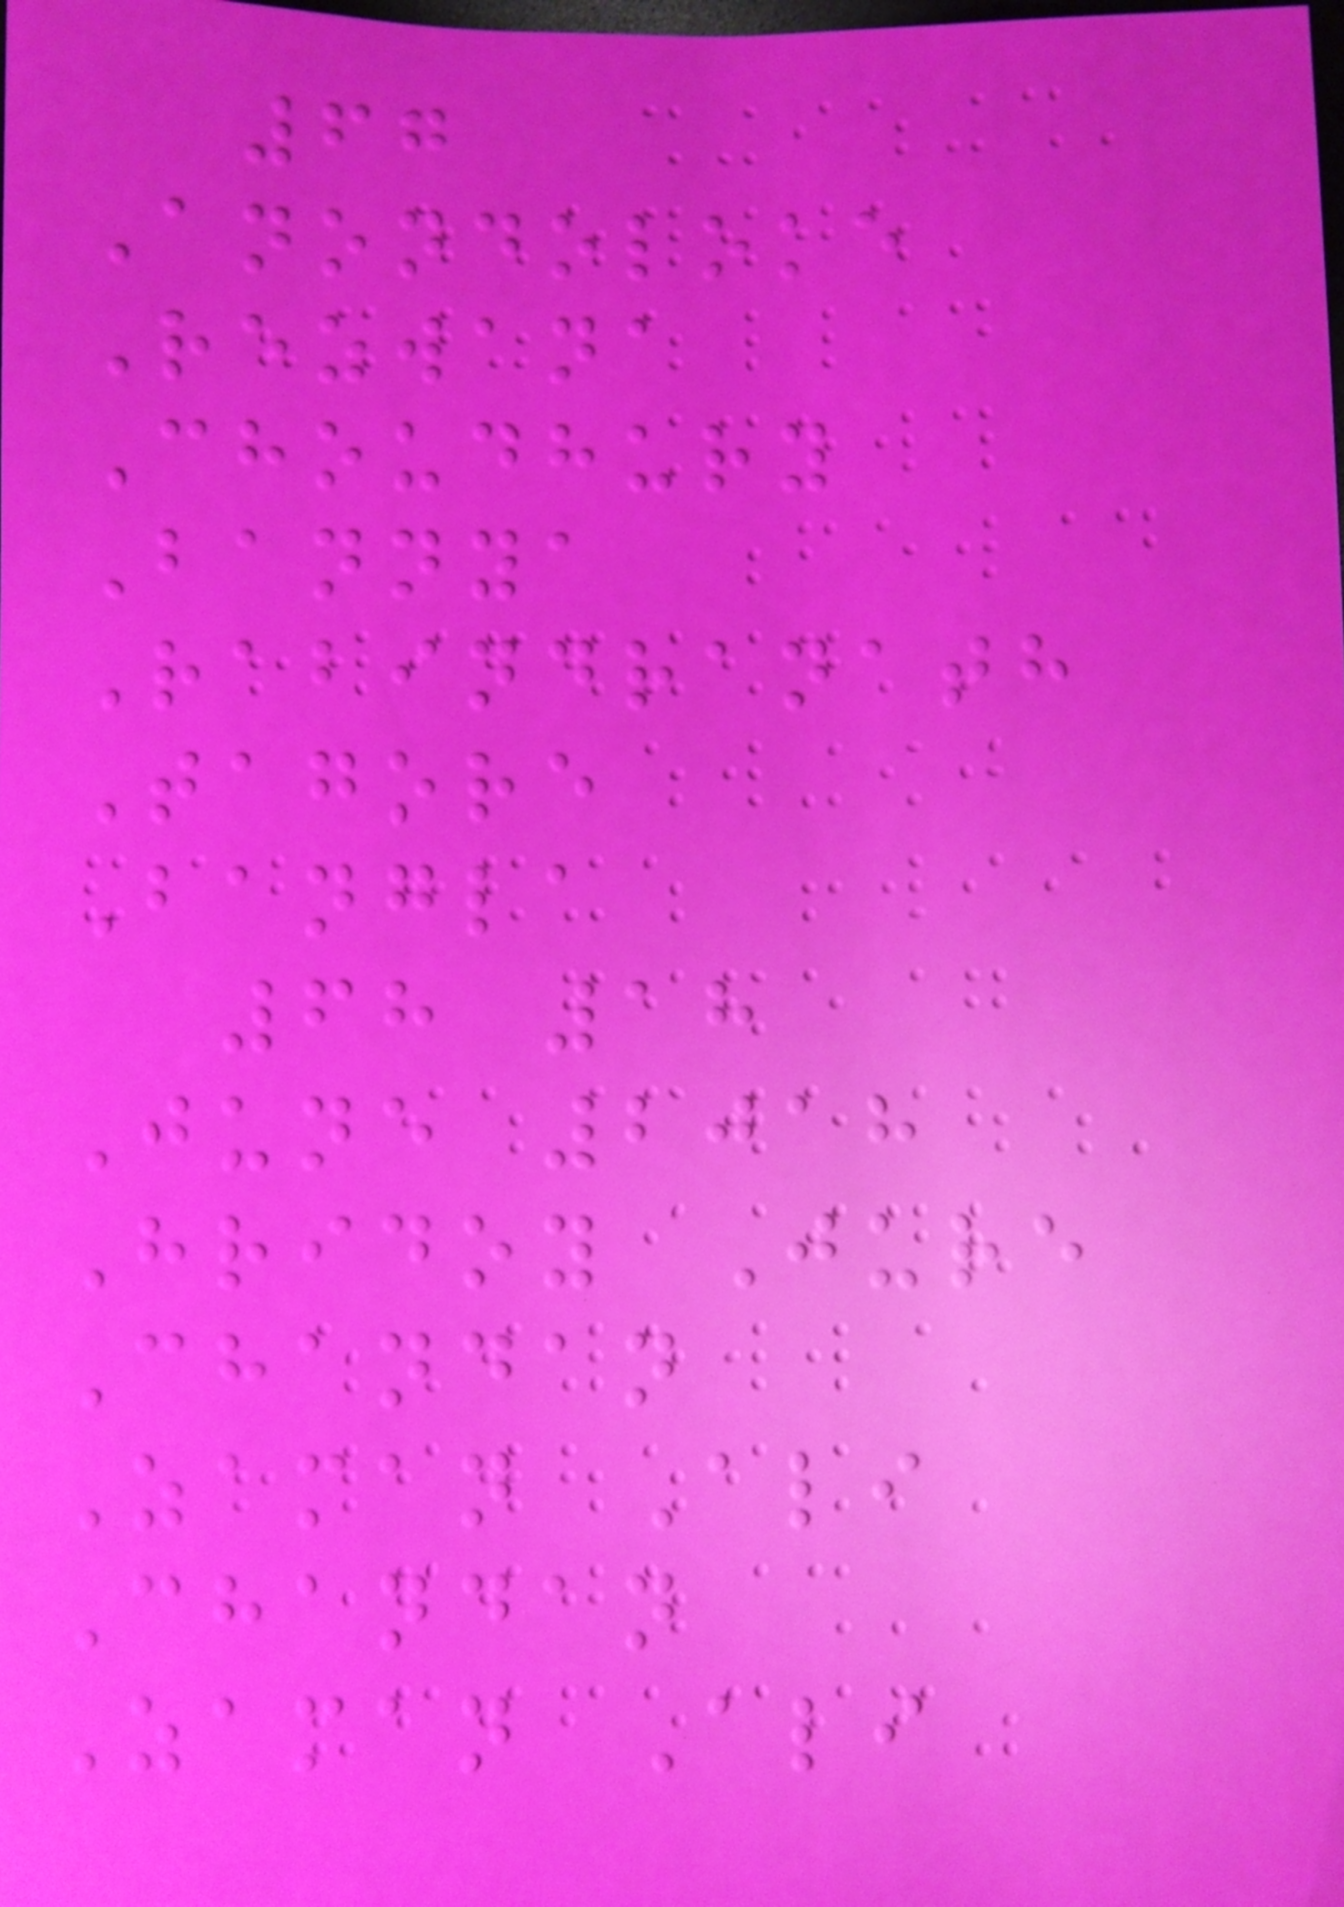67
Anondoloke
Rezwana
Choudhury
Bannya
Rabindranath
Tagore
Bangla
68 18
June 2018
Hridoy Jure
Chandan
Zaman Ali
Chandan
Zaman Ali
